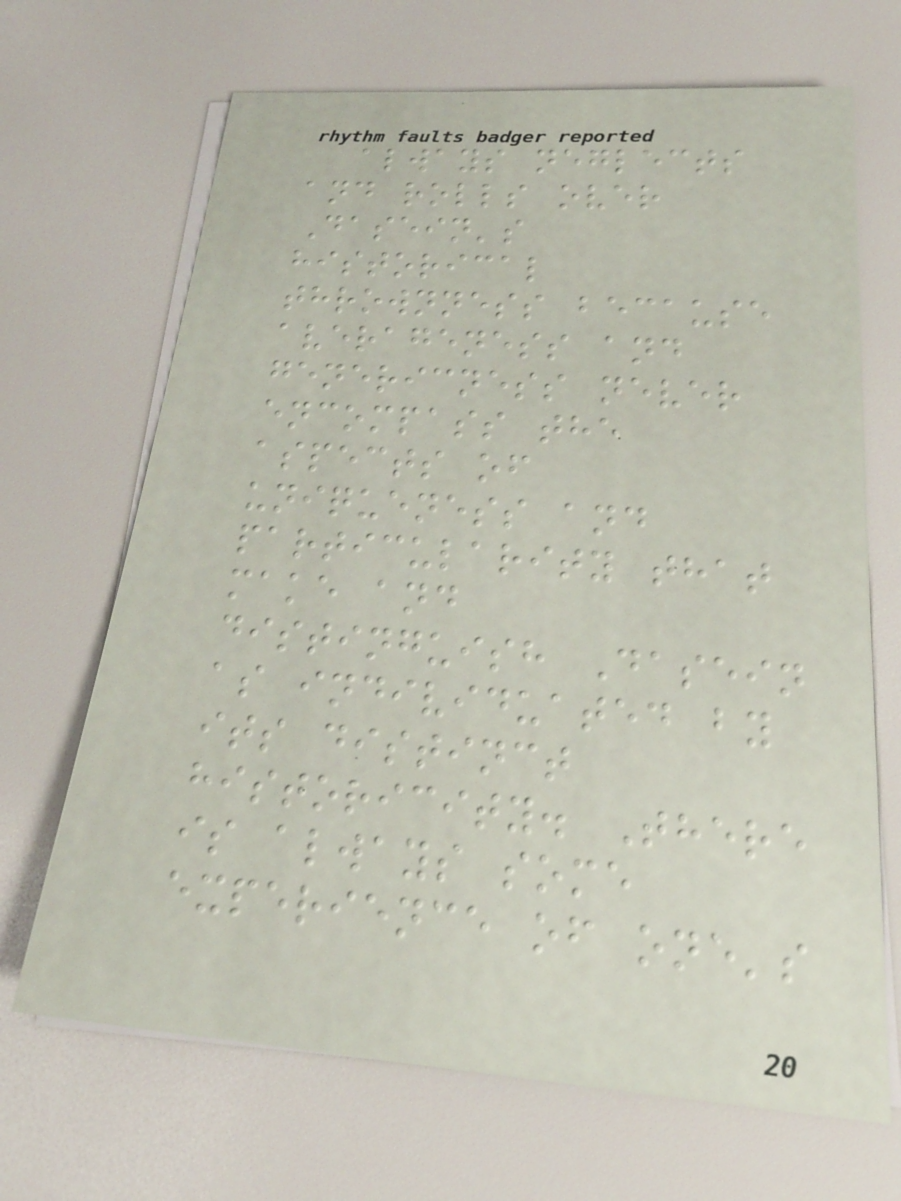always neglects
and rolls over
Dasein's
historical
thrownness because
averageness and
genericness never
encompass the
aspects of
uniqueness and
particularity that
make and
distinguish Dasein
as individuated by
its distinct
historicity. There
is always some
experience of one's
